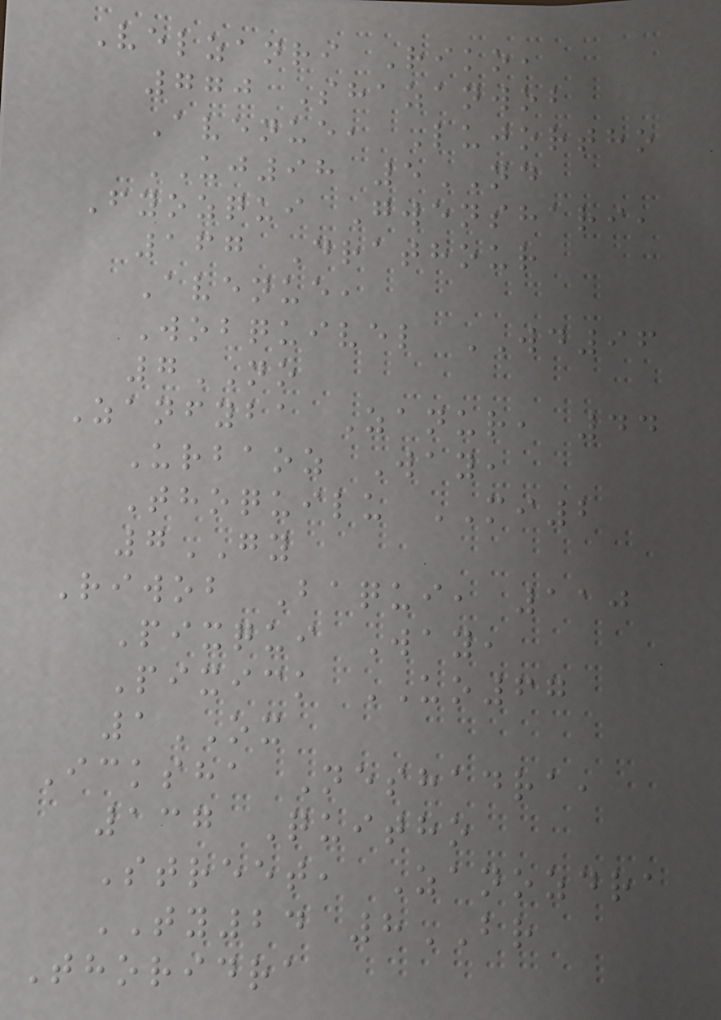Velzanri Riko,
770 Shazanwob
Avenue, Lujortho
UJ98 5ND
Fyozqui Gwenshari,
167 Drathour
Avenue,
Wobquivel WD96
7NO
Zanfyba Zanur, 44
Urbaoz Way,
Thoquilu MI2
7GY
Riwob Baqui, 110
Pixqui Way,
Pixick UO67
1OX
Icksha Neshadra,
137 Quitho
Street, Zanozdra
TY24 8BR
Thoridra
